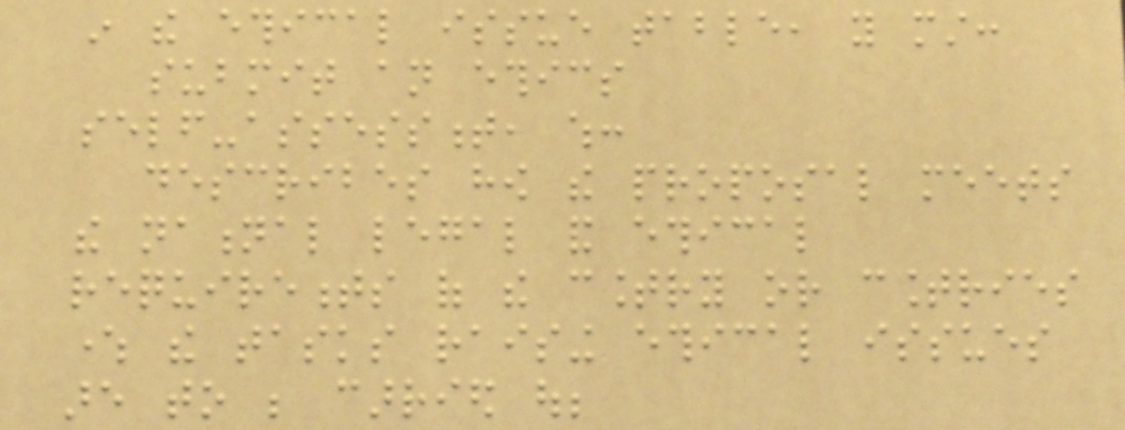in the ethical issue table, you must:
submit an ethics
self-assessment, which:
describes how the proposal meets
the national legal and ethical
requirements of the country or countries
where the tasks raising ethical issues
are to be carried out;
